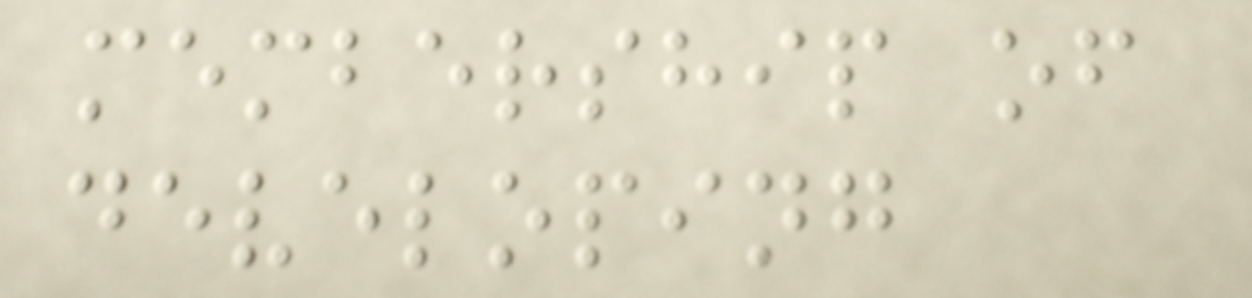membership of
developing
